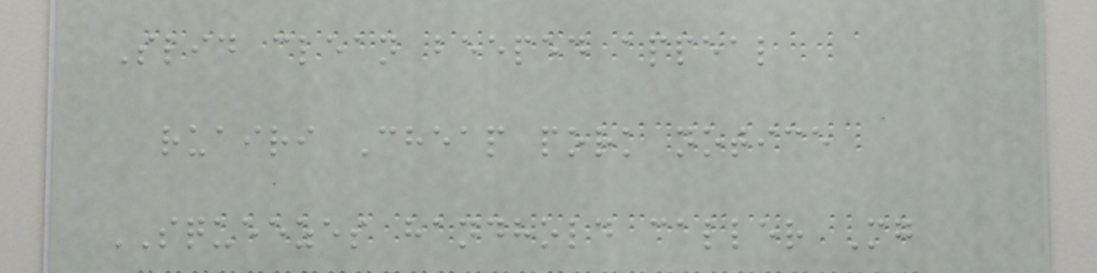Slid clean beeped appeal
ruairi Cheap pork notice
SQUEEZES handhold caller Mg
